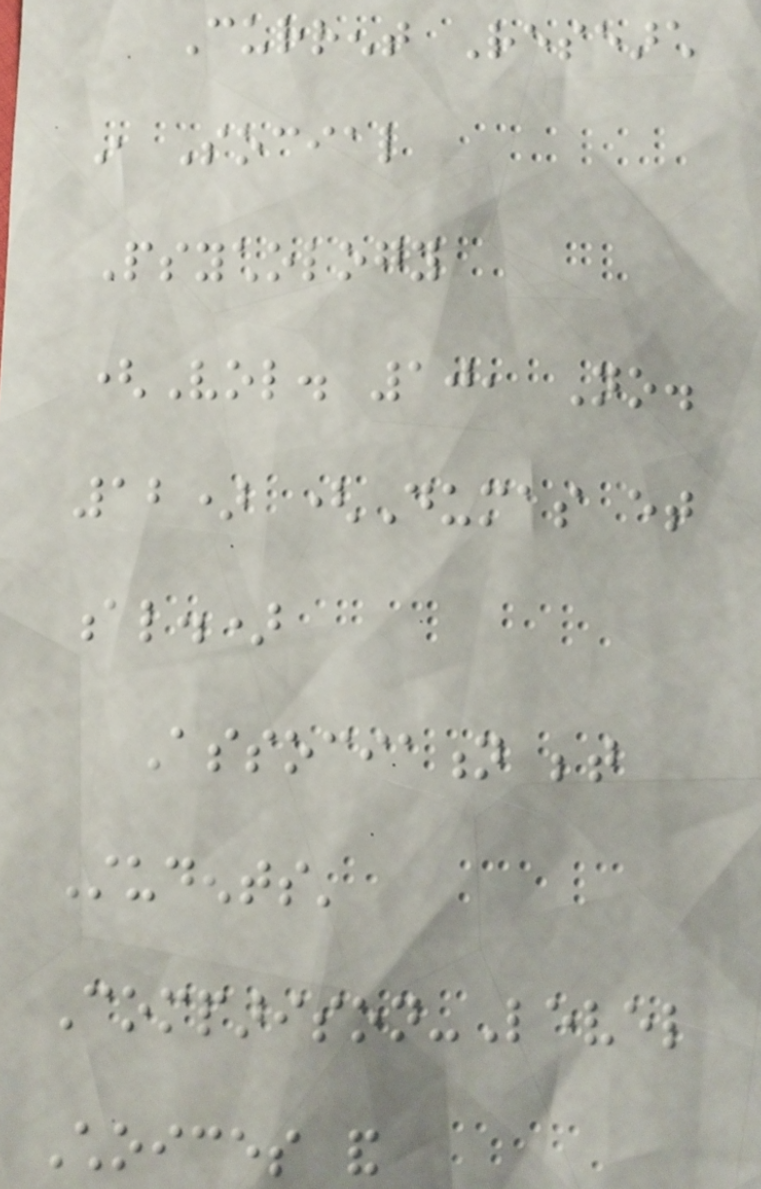Current Research
in Social
Psychology
(Vol. 10, No.
12) (Dumas et
al.)
Association between
Students'
Comparison-Level
Choices and
